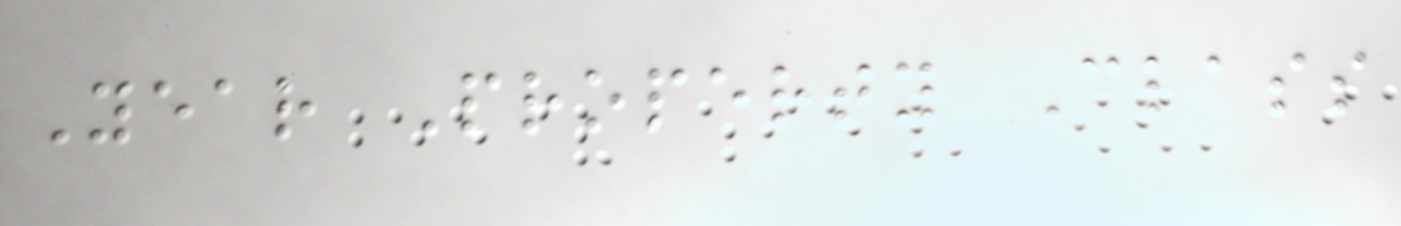Year Property Class
